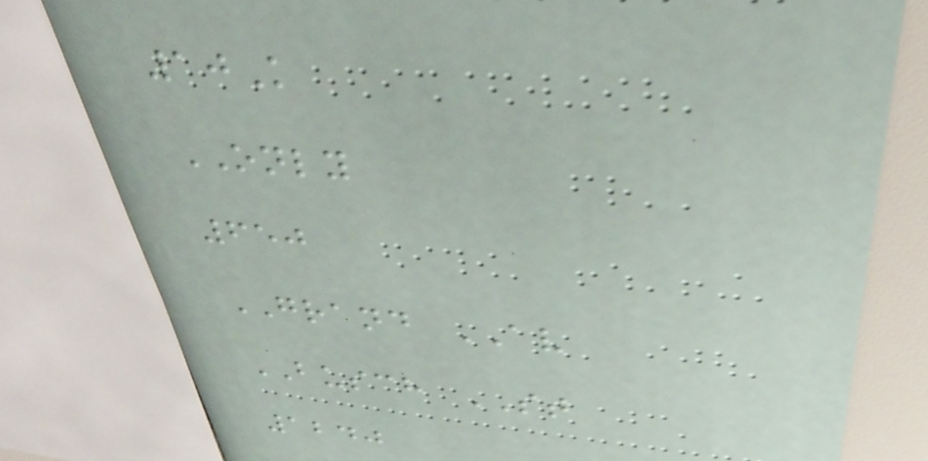10K
ONLY
650
GRAND AV
BUSCH ST
1240
